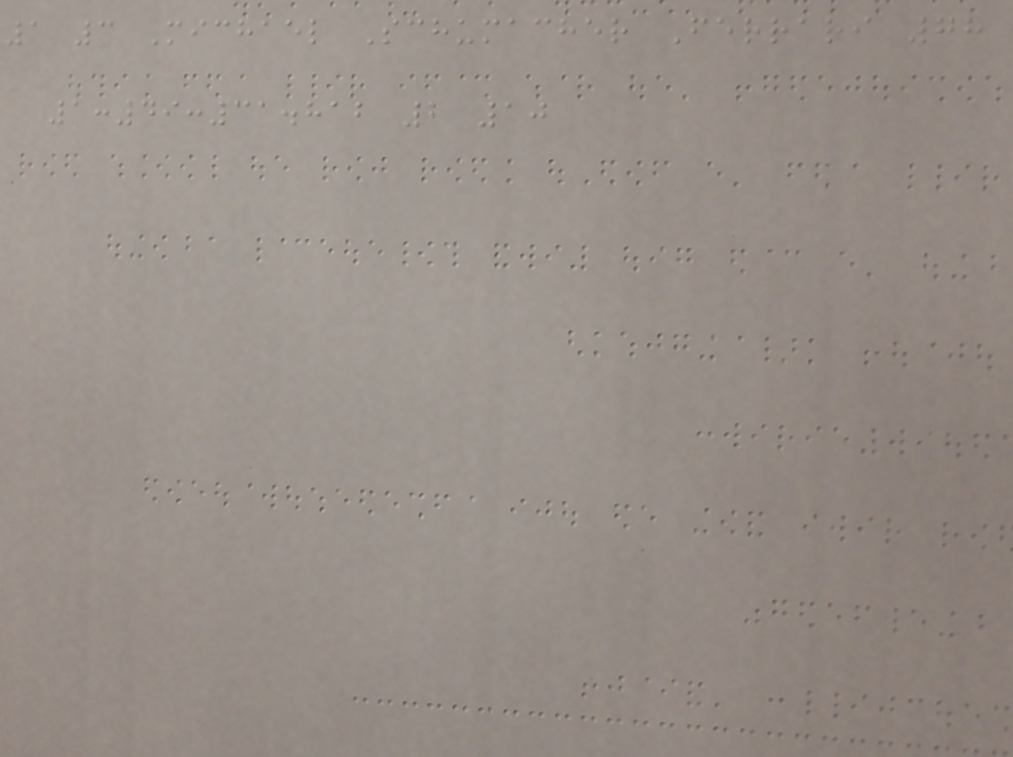1 3 Michael Schumacher Ferrari 78
1:49:31.812 2 10
